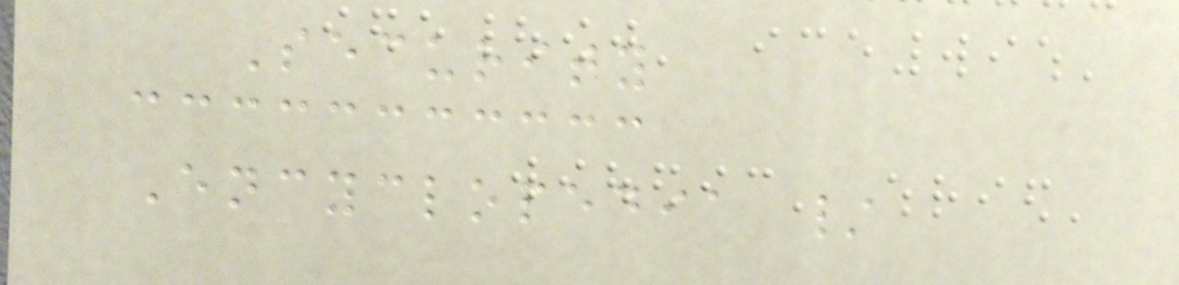Security
Encyclopedia /
